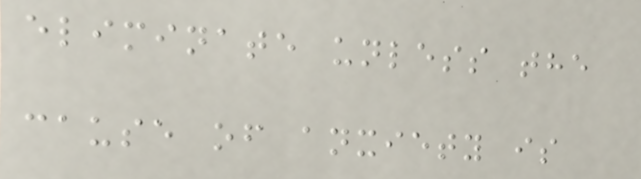eliminate unless the
cause of anxiety is
